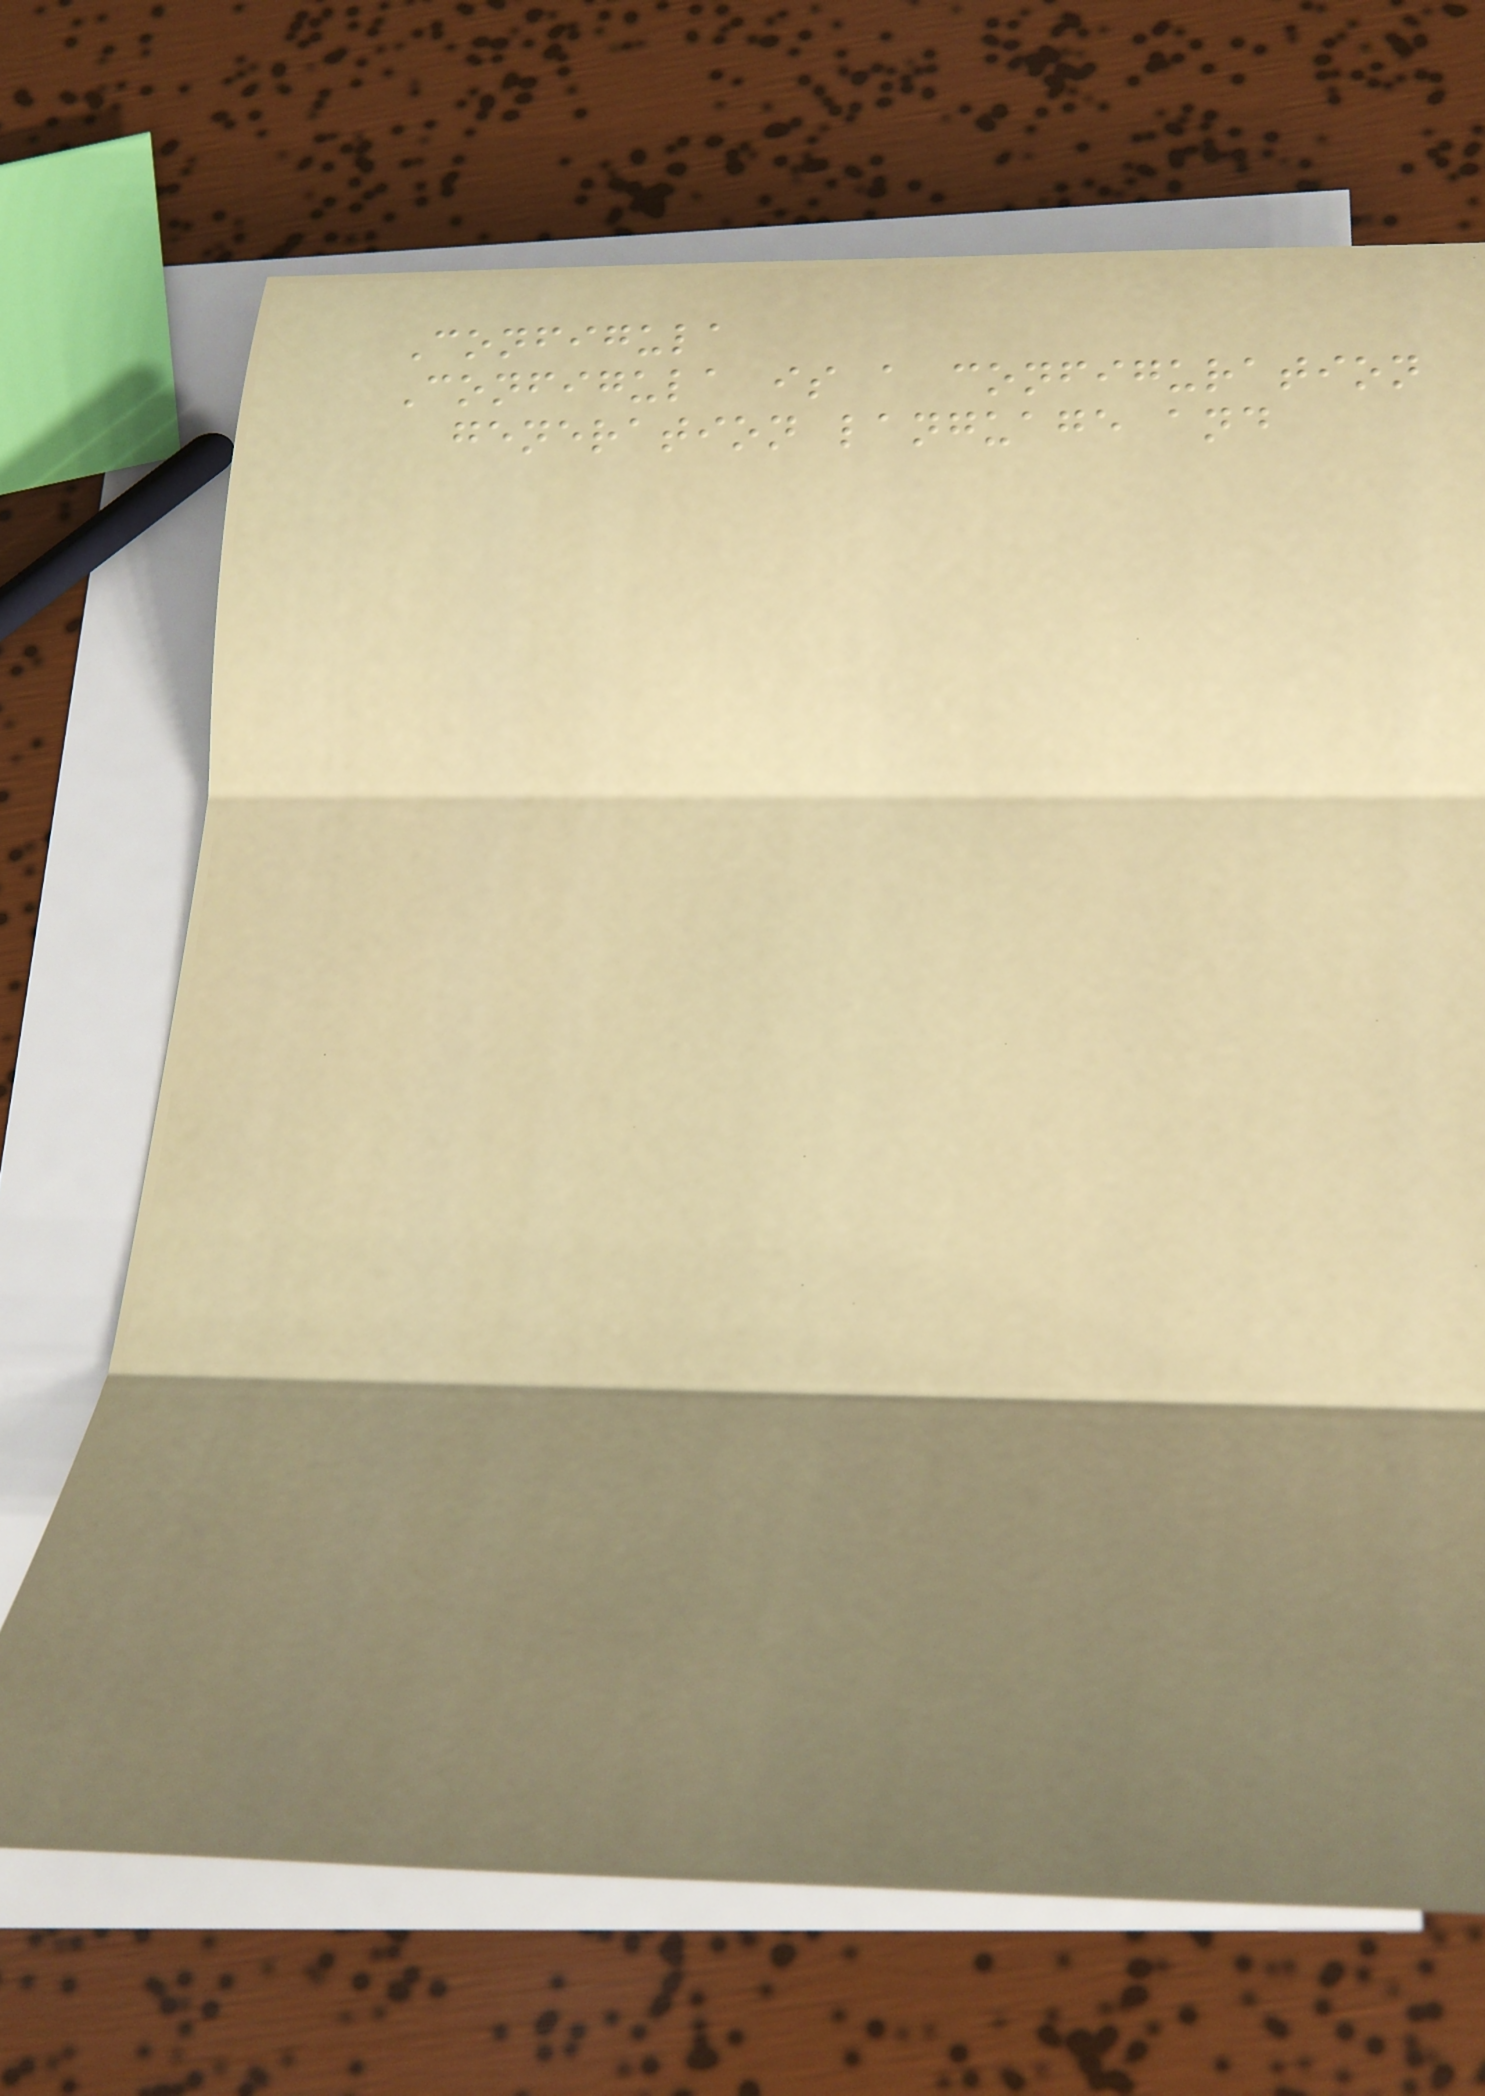Configula
Configula is a configuration
generation language and
